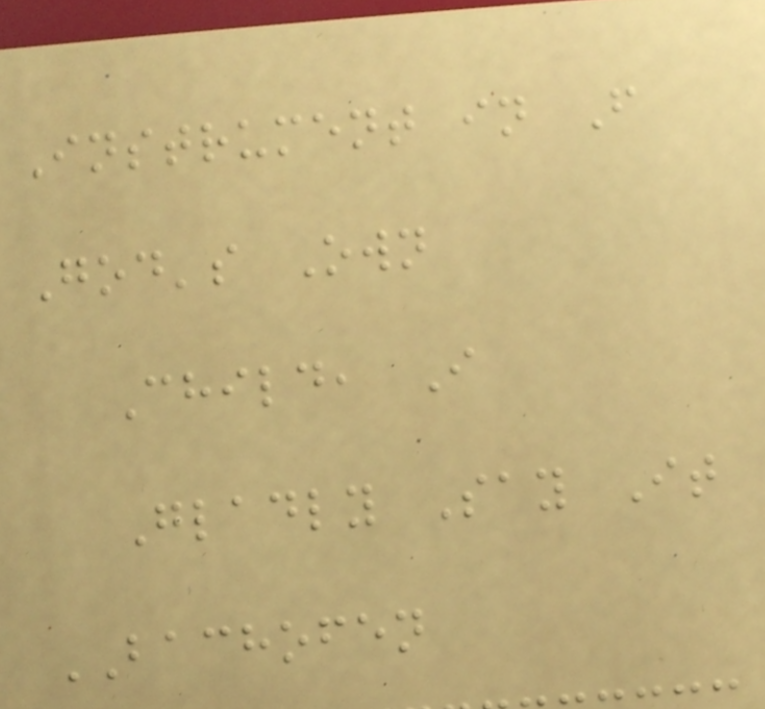Instrument in F
God's Own
Child, I
Gladly Say It
BACHOFEN
